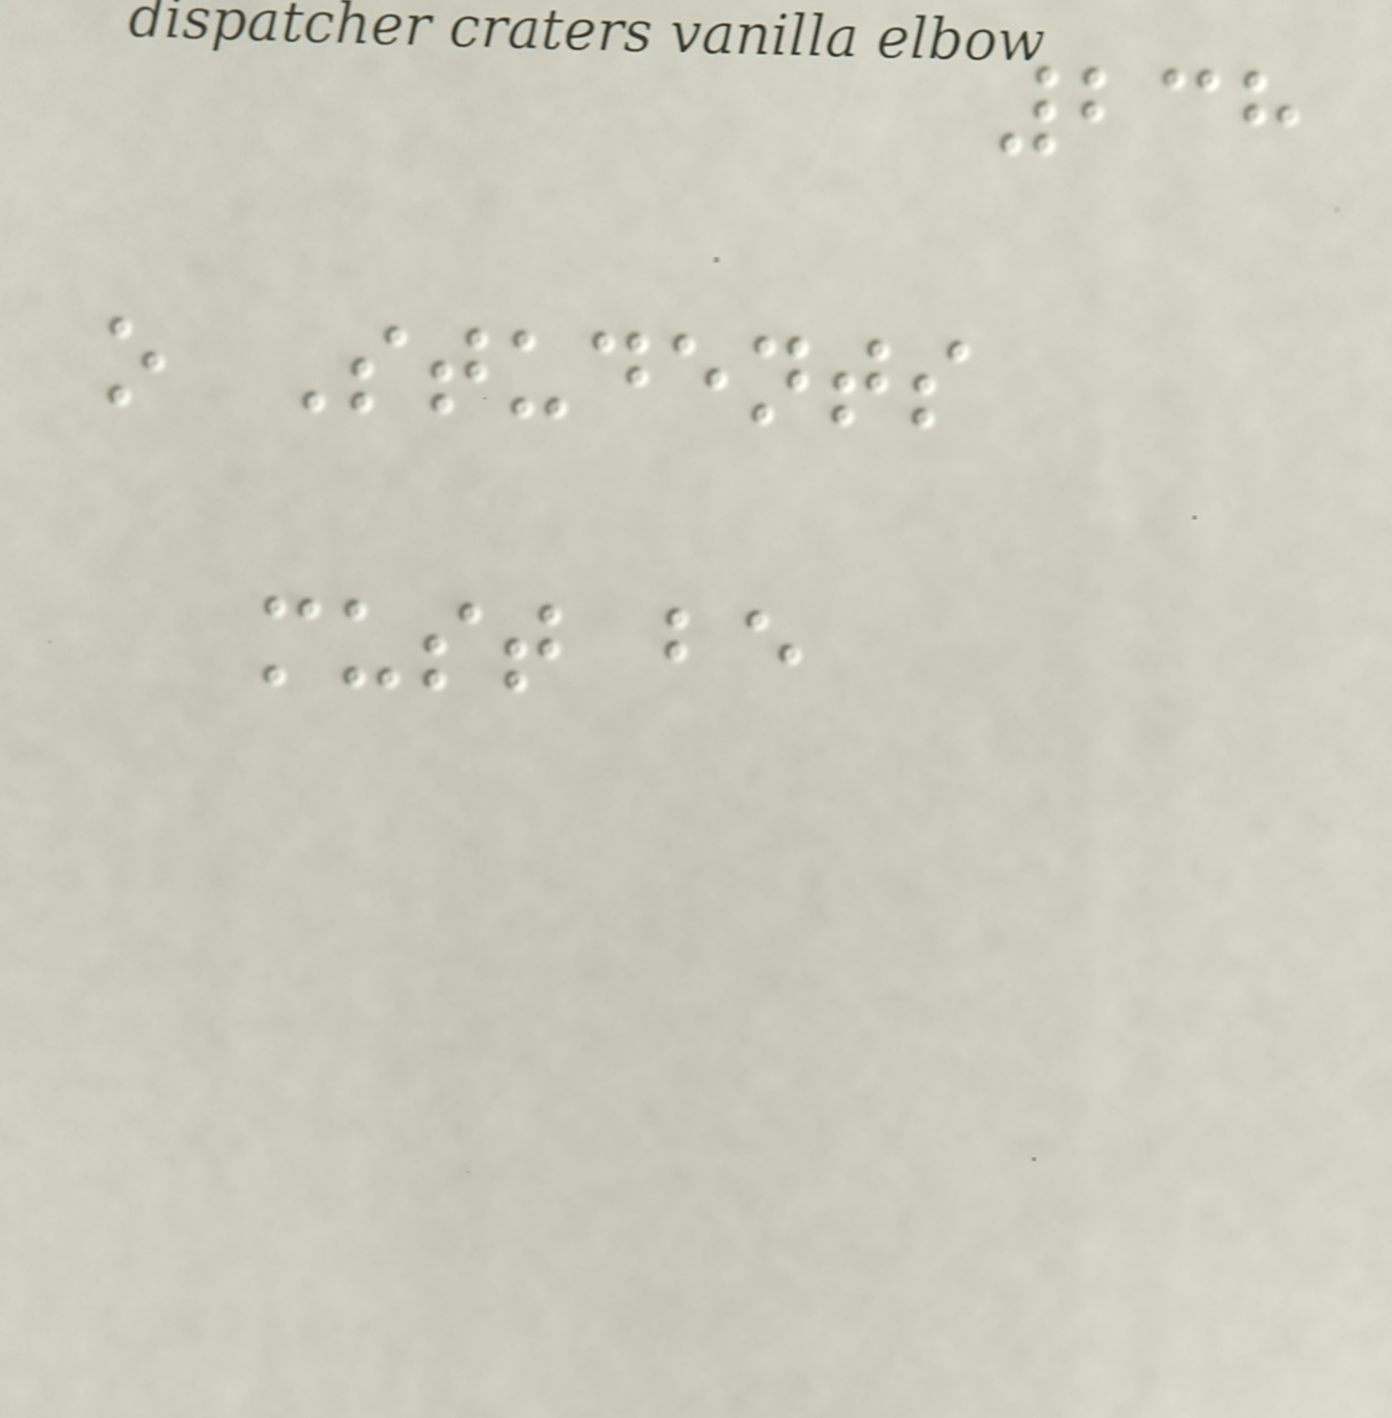238
o Students
must be
